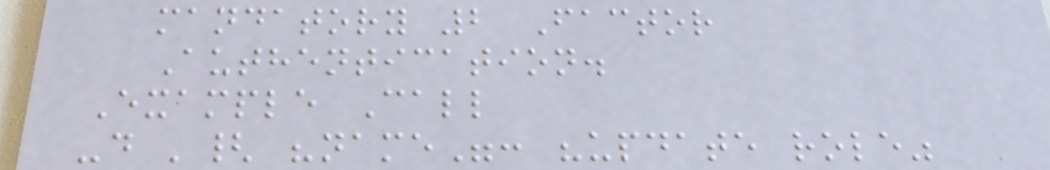mandatory 2 Factor
Authentication.
Example Call
-d '{ "name": "update role"
